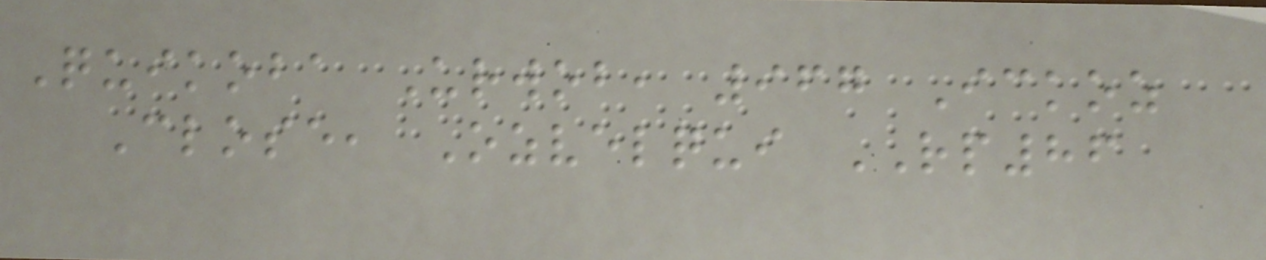Quikoba Urwob, 967 Ickoz
Close, Ozvelqui RP86
